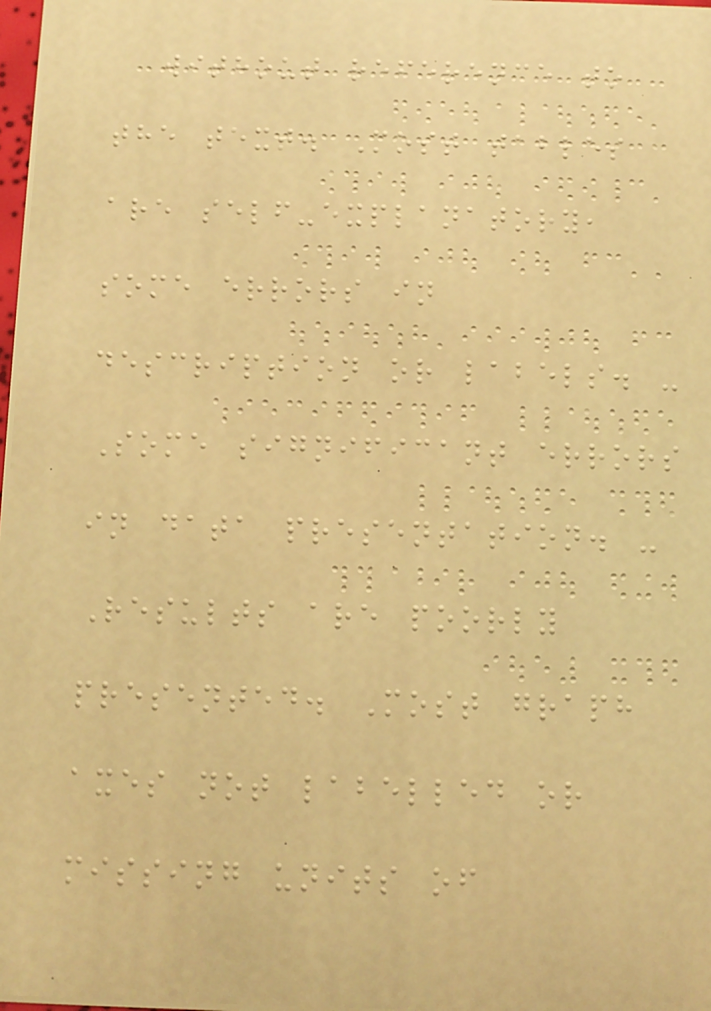without reference to
the text. Most tables
are self-explanatory,
some errors in
description or labels. -
Some significant errors
in data presentation. -
Results are poorly
presented. Most graph
axes not labelled or
missing units of
